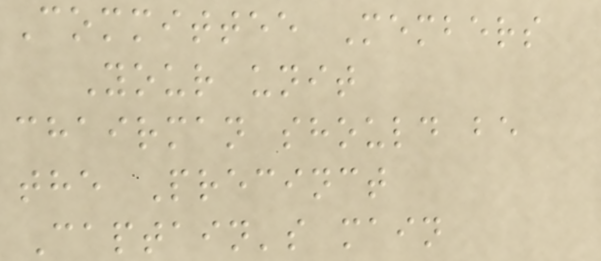Committee Members
Your unit
chairman should be
the Precinct
Captain's main
